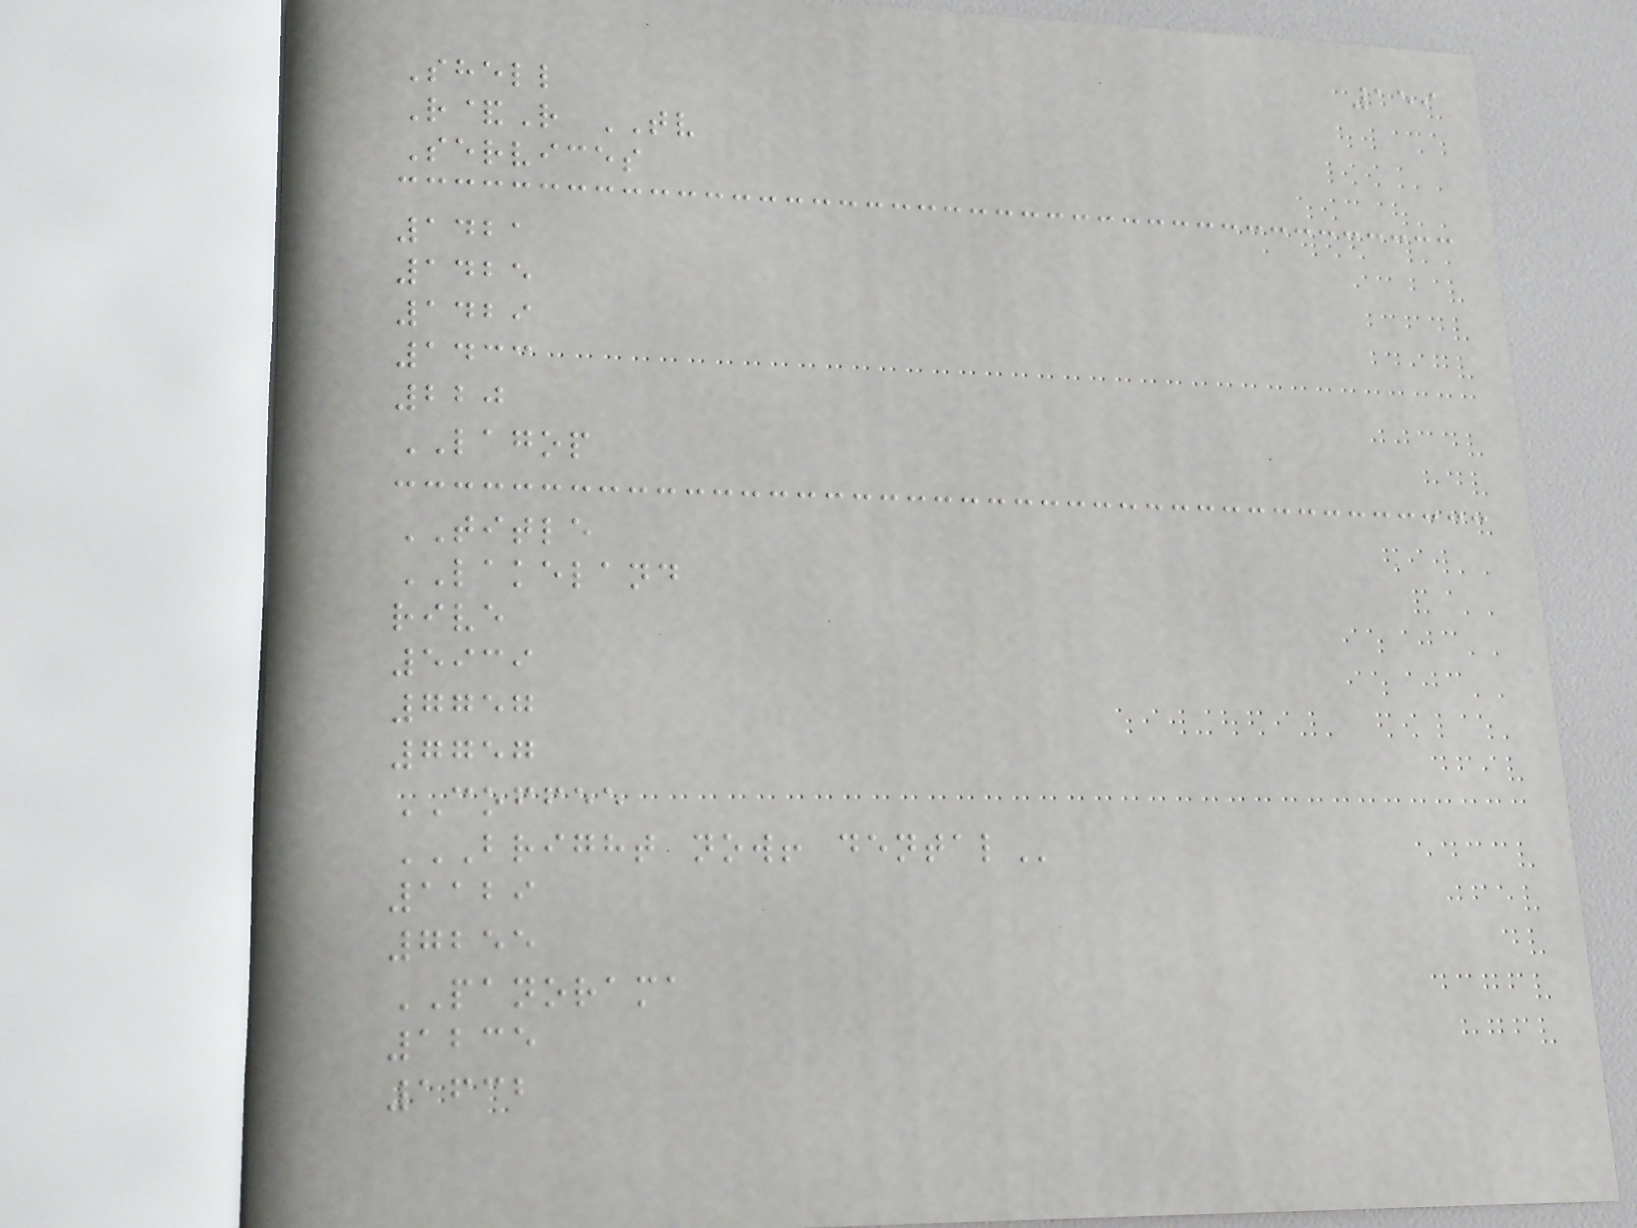159
Shell
R&R TV
Services
1421
1425
1429
1433
220
LAGOP
TITLE
LAKELAND
rive
5939
7757
7757
COFFEE
BRIGHT NOW! DENTAL
1129
7255
PANORAMA
1235
1632
